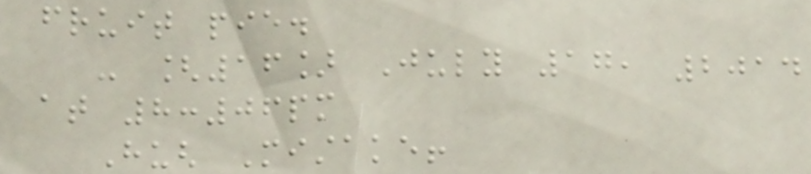fruit pie.
- [16] July 17, 2014
at 8:06pm
Hugh Mistake!
